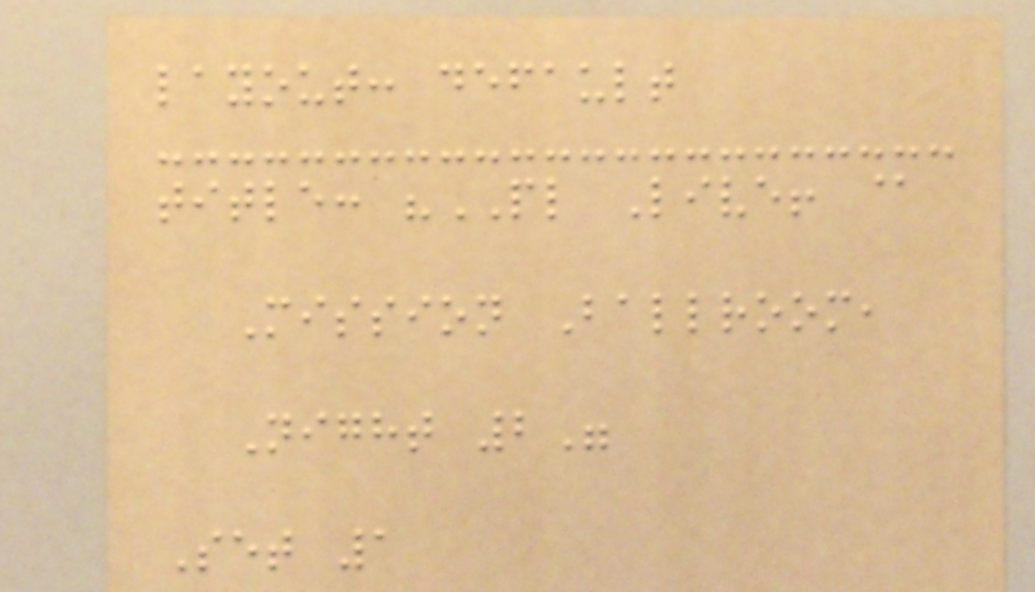layout: default
title: "PL Live! @
Mission Ballroom,
Night 2"
Set 1
